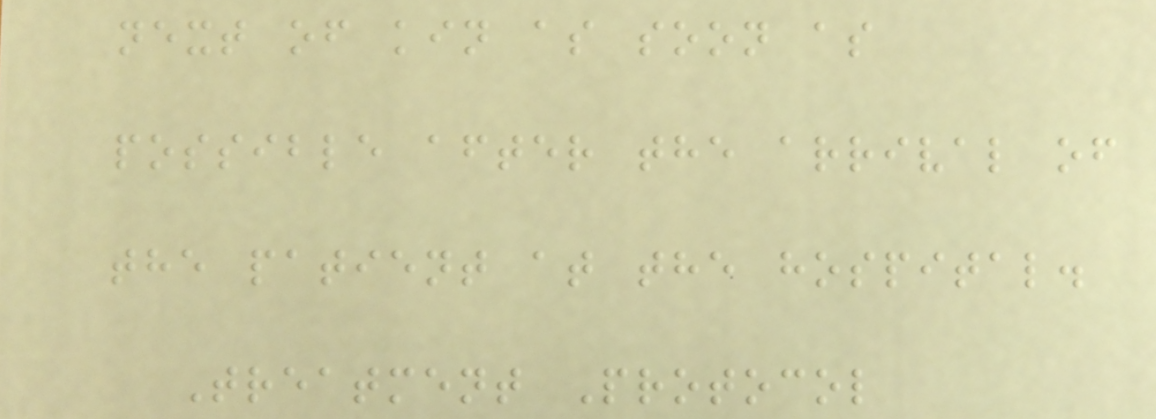next of kin as soon as
possible after the arrival of
the patient at the hospital.
Treatment Protocol
